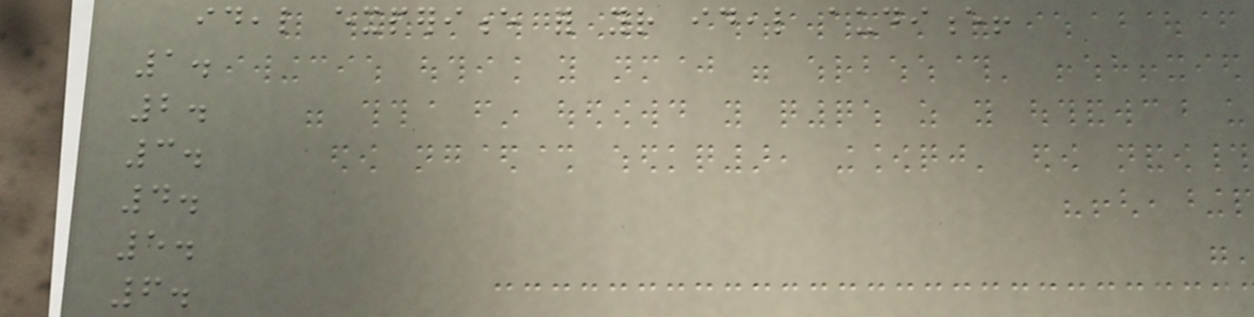ideal experience for your ideal audience!
1.
2.
3.
4.
5.
6.
